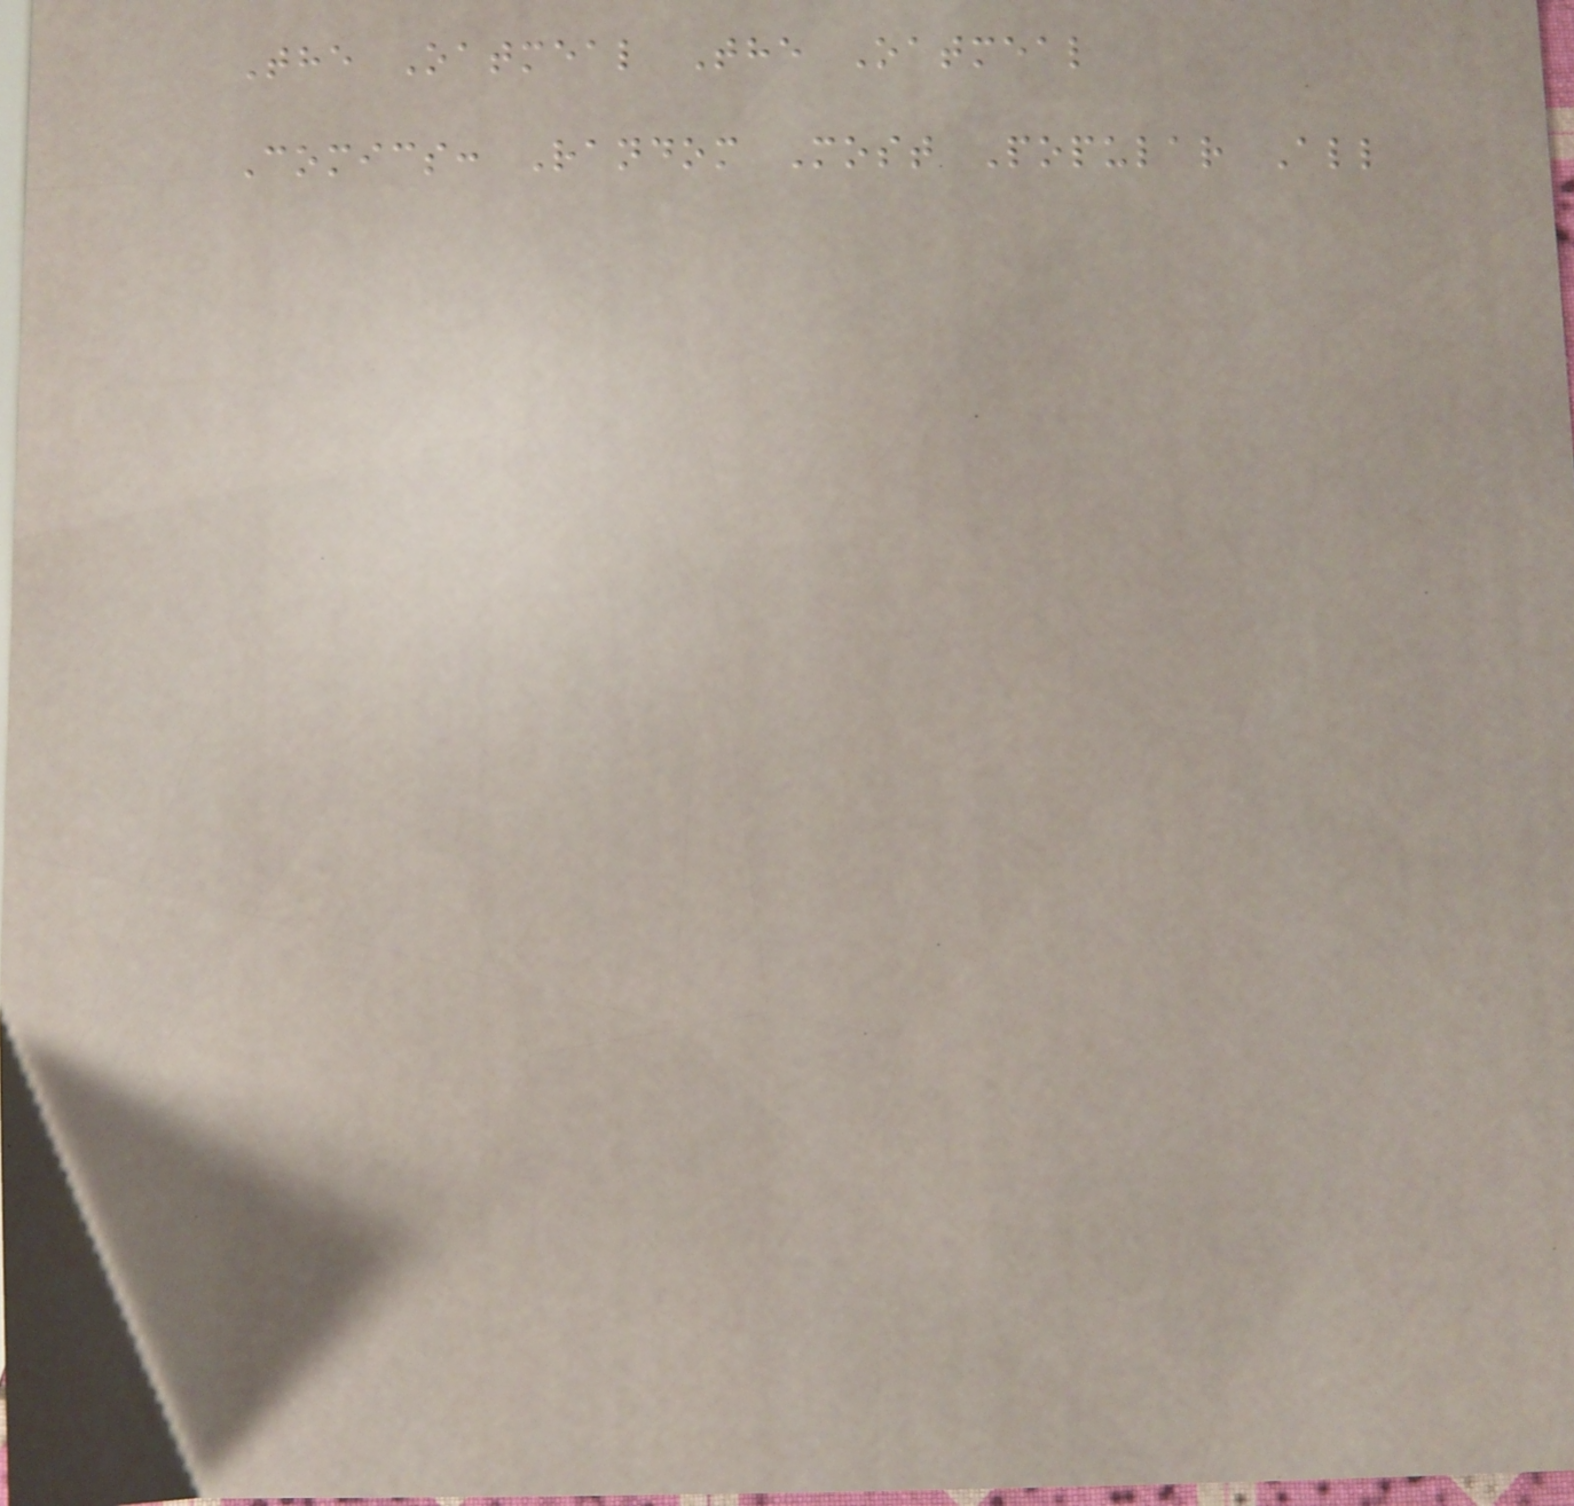The Oatmeal The Oatmeal
Comics: Random Most Popular All
